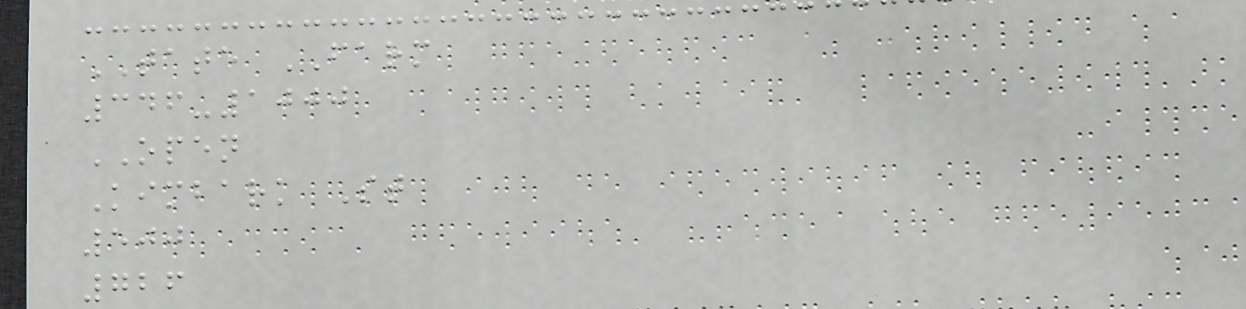TATE FARM
346-1000
OPEN
Kimbark St
500
726
